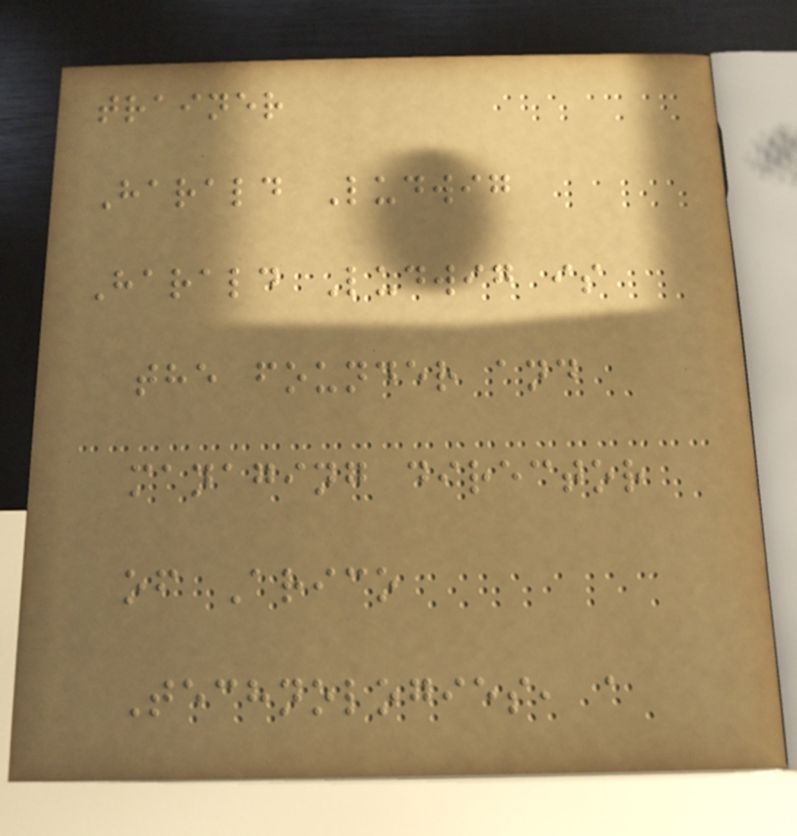trainer
Harald Ludwig
Harald Ludwig is
the founder and
managing director
of Arico
Technologies, a
